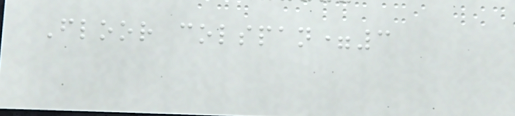Floor colspan=3
